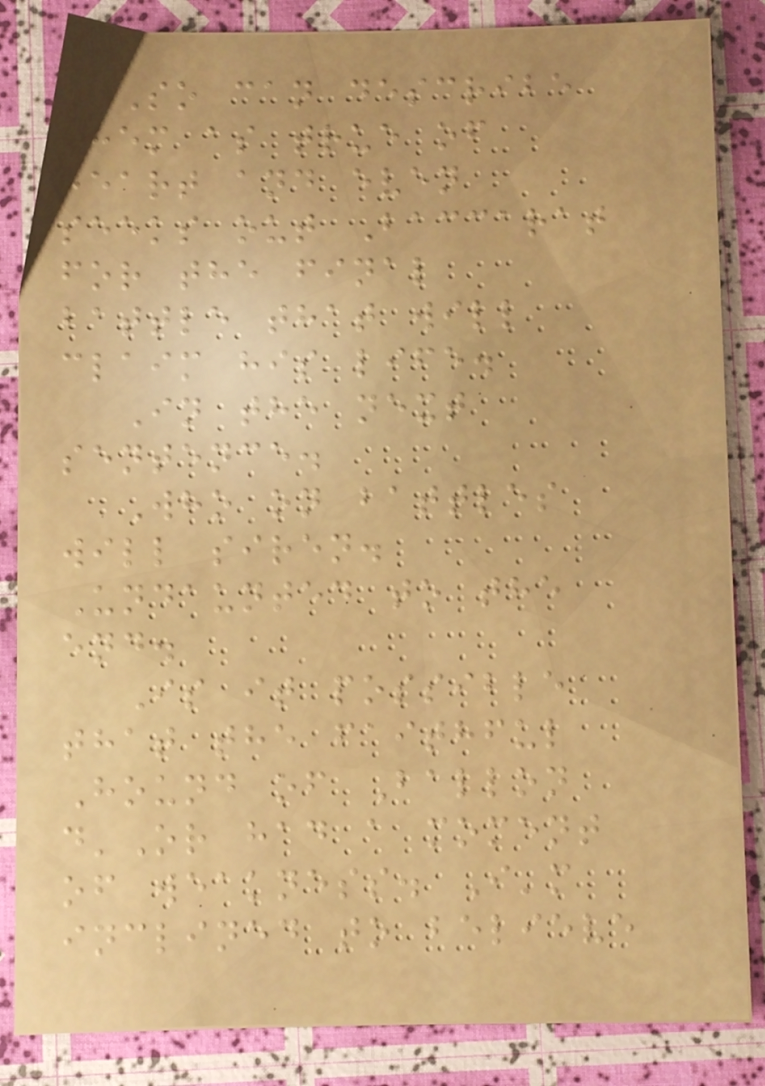So can describe
them as true of
heart and even
seeks out Baccarat
for the final
battle that will
claim his life.
In the next
sentence.
Who on battles
will siren.
Undaunted to the
end.
Is it possible
that the faithful
Hound of Ballon
d'Or had a moment
of weakness. I'm
inclined to believe
